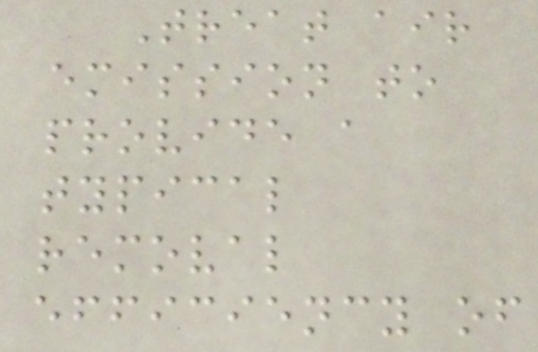Treat air
emission to
provide a
typical
removal
efficiency of
